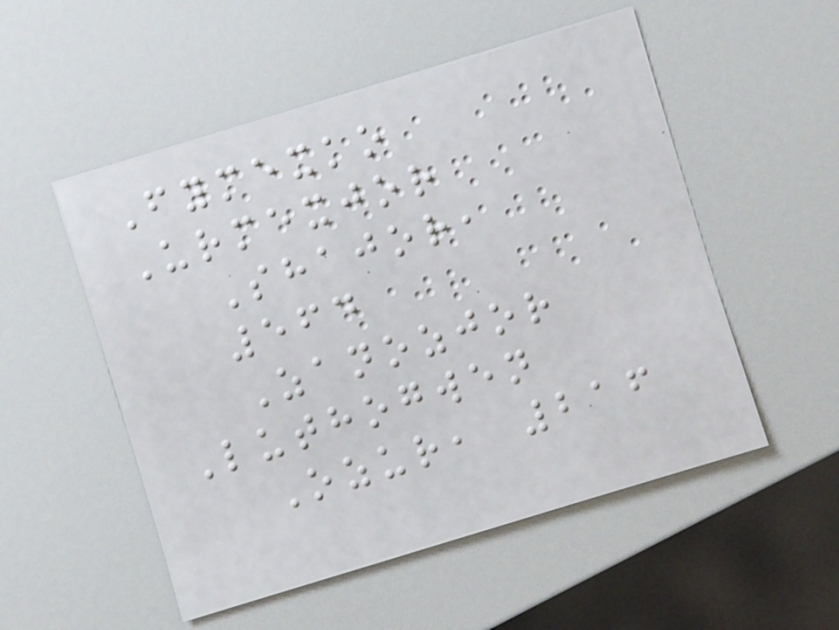Fymexko
Urmexjor
Shajor,
564
Zanozjor
Luthogwen
Ozur, 216
